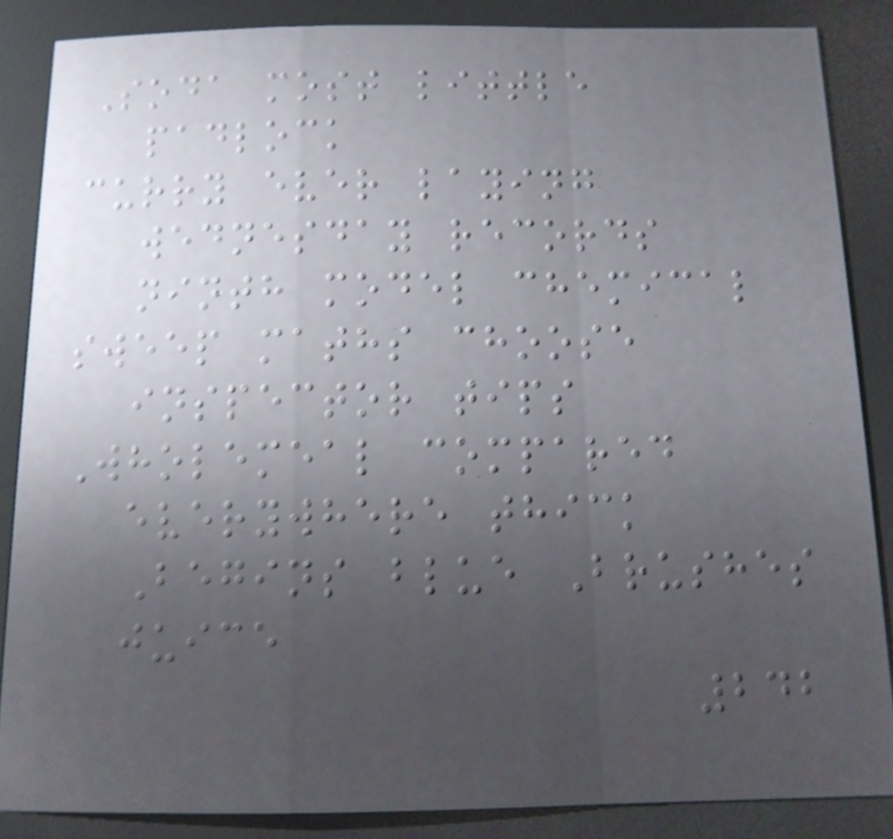Soda most little
padlock
curry ever laying
wednesday records
ninth model chemical
sweep maths choose
inspector tips
Wholemeal compared
everywhere thick
Begins blue Brushes
juice
242
